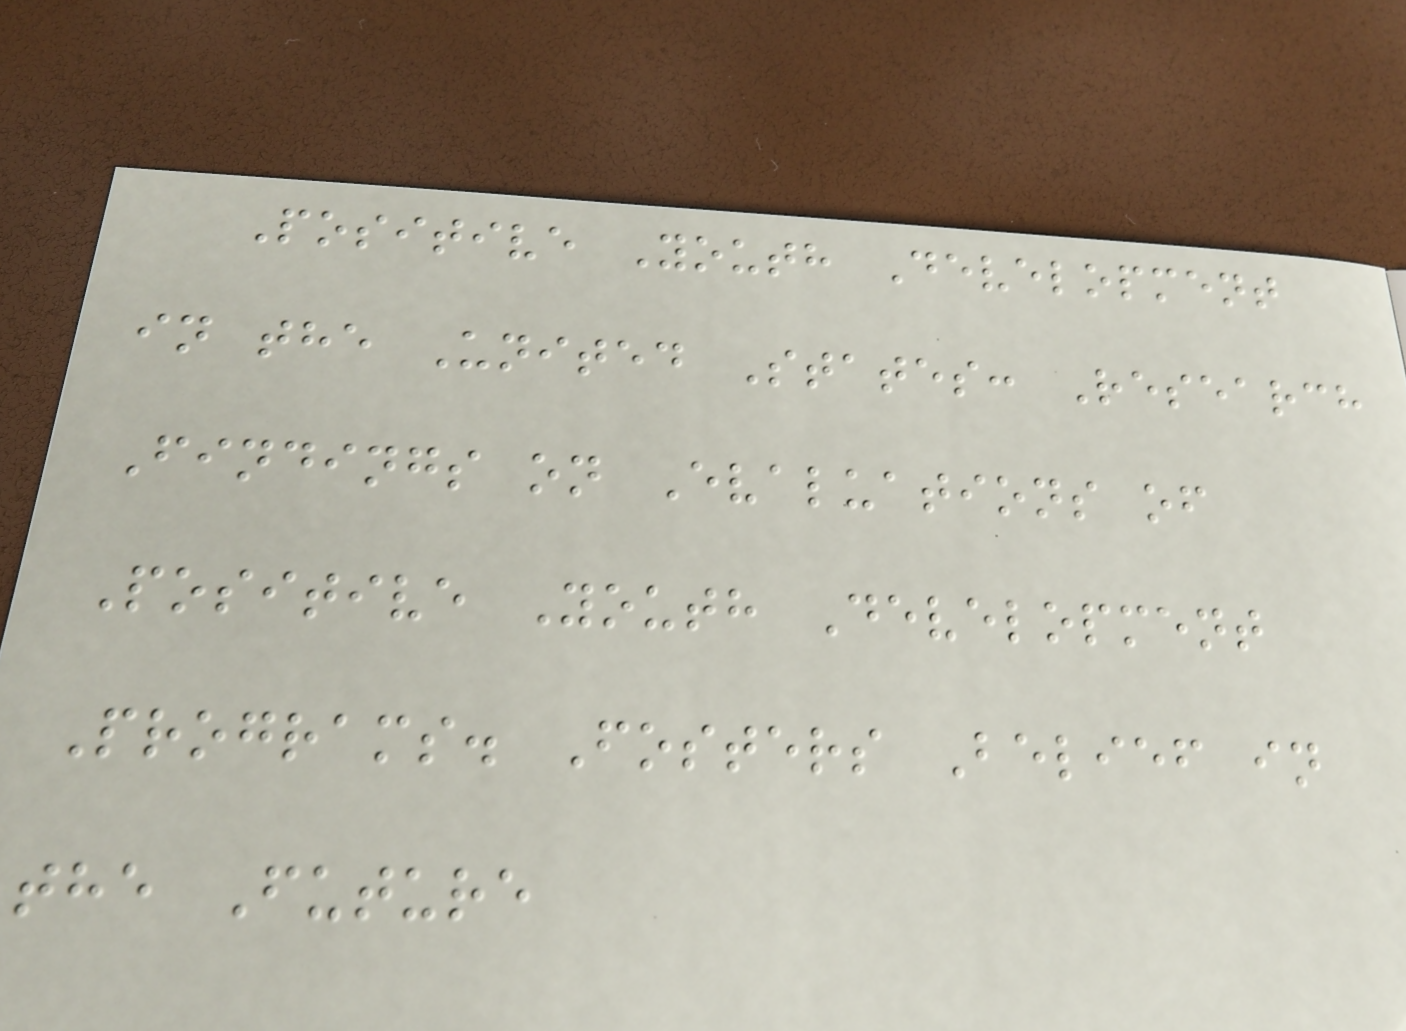Positive Youth Development
in the United States: Research
Findings on Evaluations of
Positive Youth Development
Programs. Fosters Belief in
the Future
